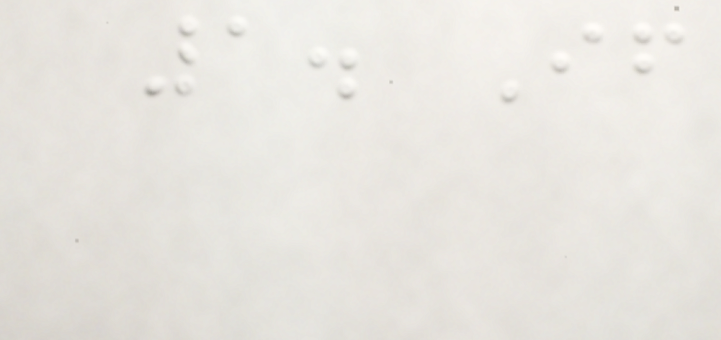1. If
